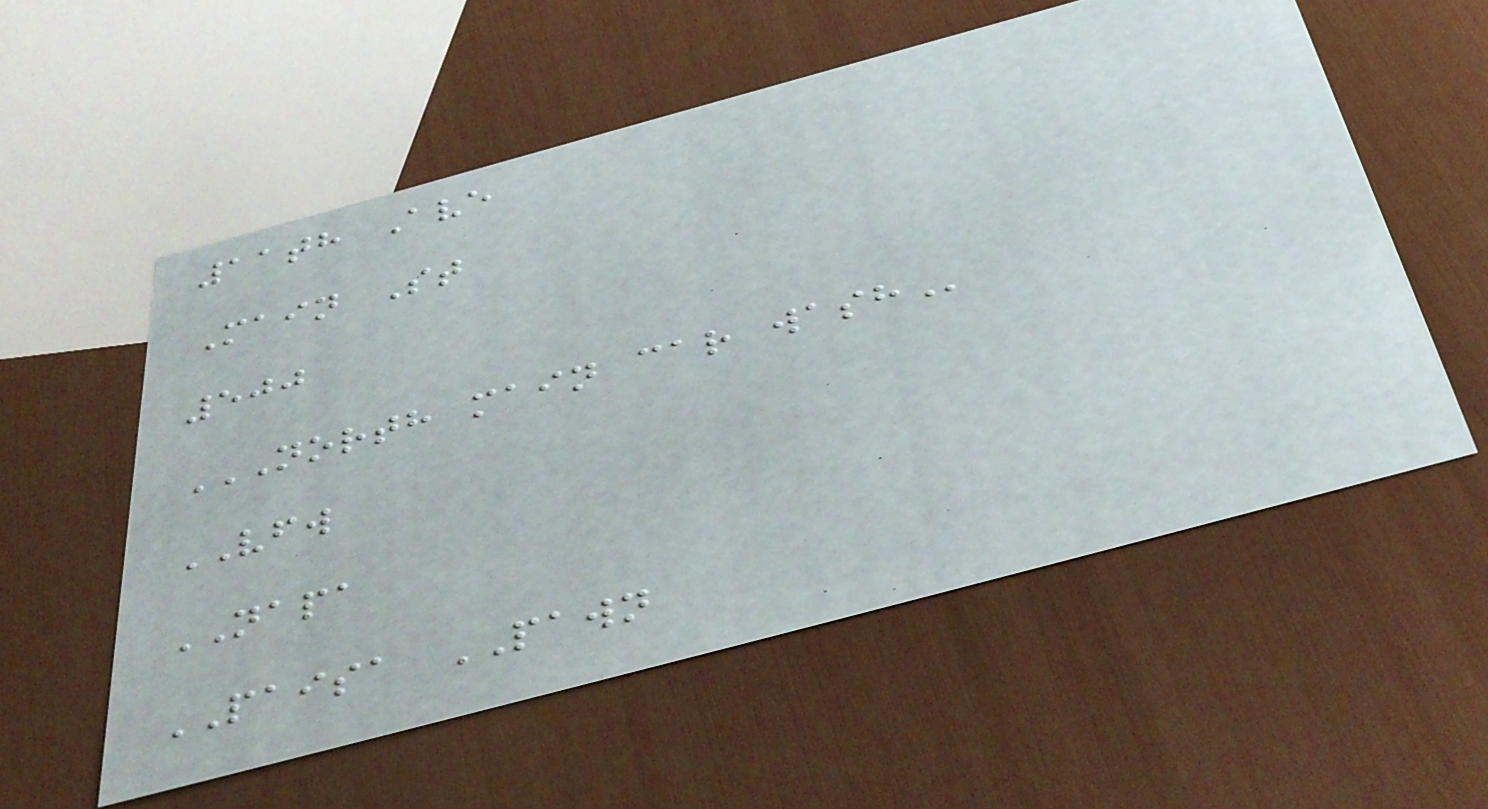11th Ave
Main St
500
NORTH MAIN CAR WASH
VFW
NAPA
PAISA PAWN
